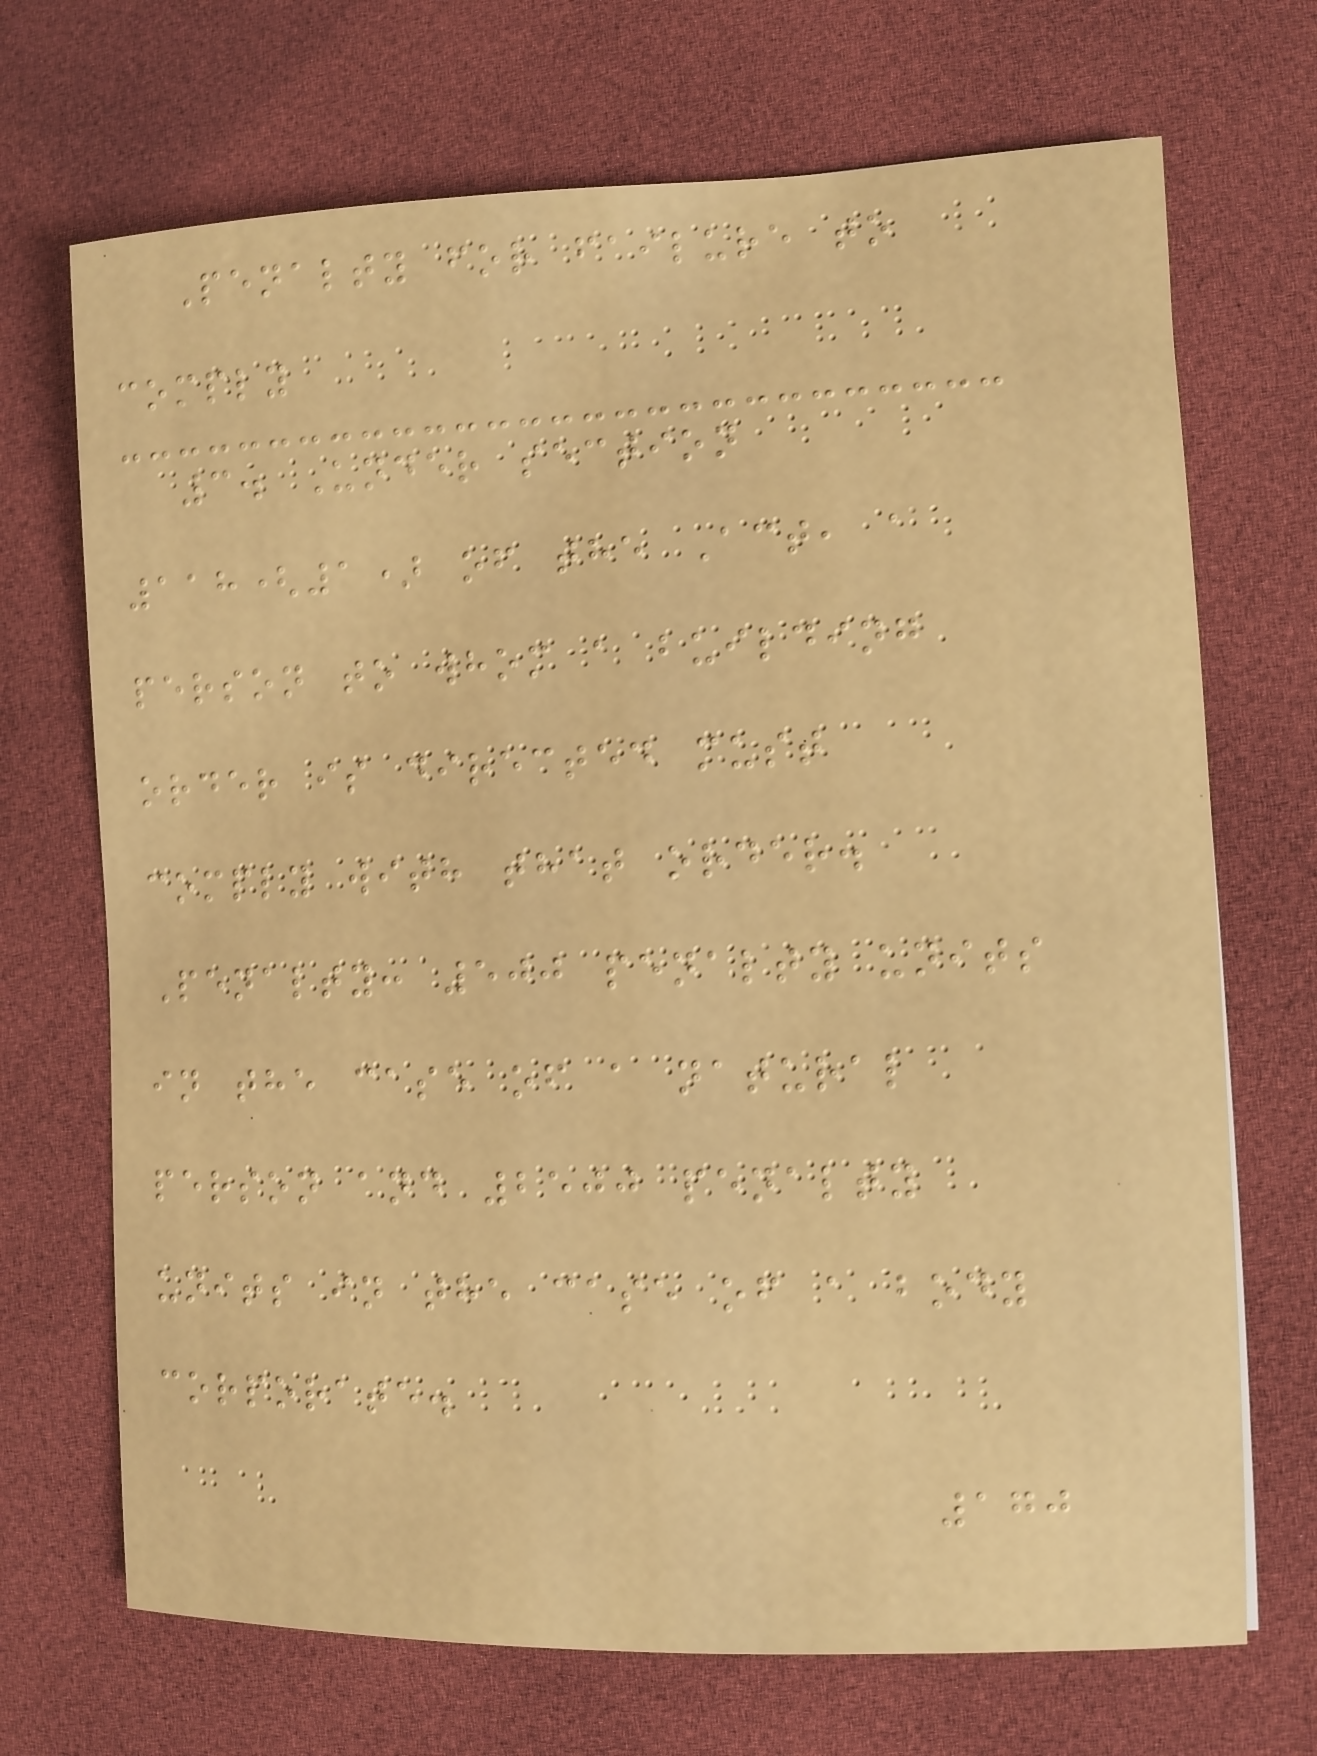Penalty for failure to
comply
3. Under section
118(1) of the Act, a
person to whom a building
order is directed must
comply with that order.
Penalty: 500 penalty units
in the case of a natural
person and 2500 penalty
units in the case of a body
corporate.
170
